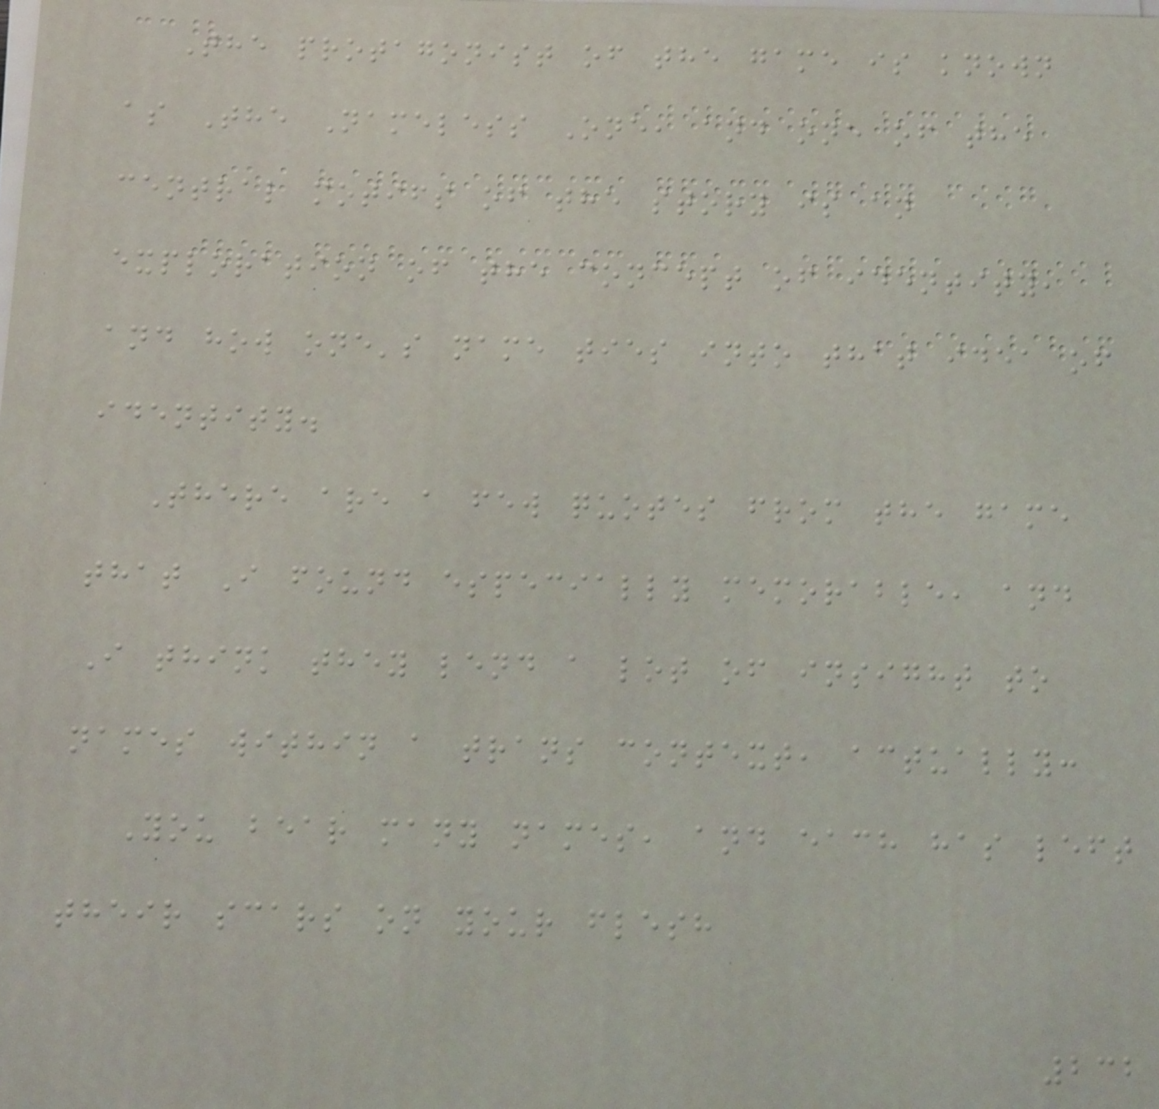The protagonist of the game is known
as The Nameless One, and one of the
central motifs of the story is an
exploration of the concept of identity,
and how one's name ties into that idea of
identity.
There are a few quotes from the game
that I found especially memorable, and
I think they lend a lot of insight to
names within a trans context, actually:
You bear many names, and each has left
their scars on your flesh
232
